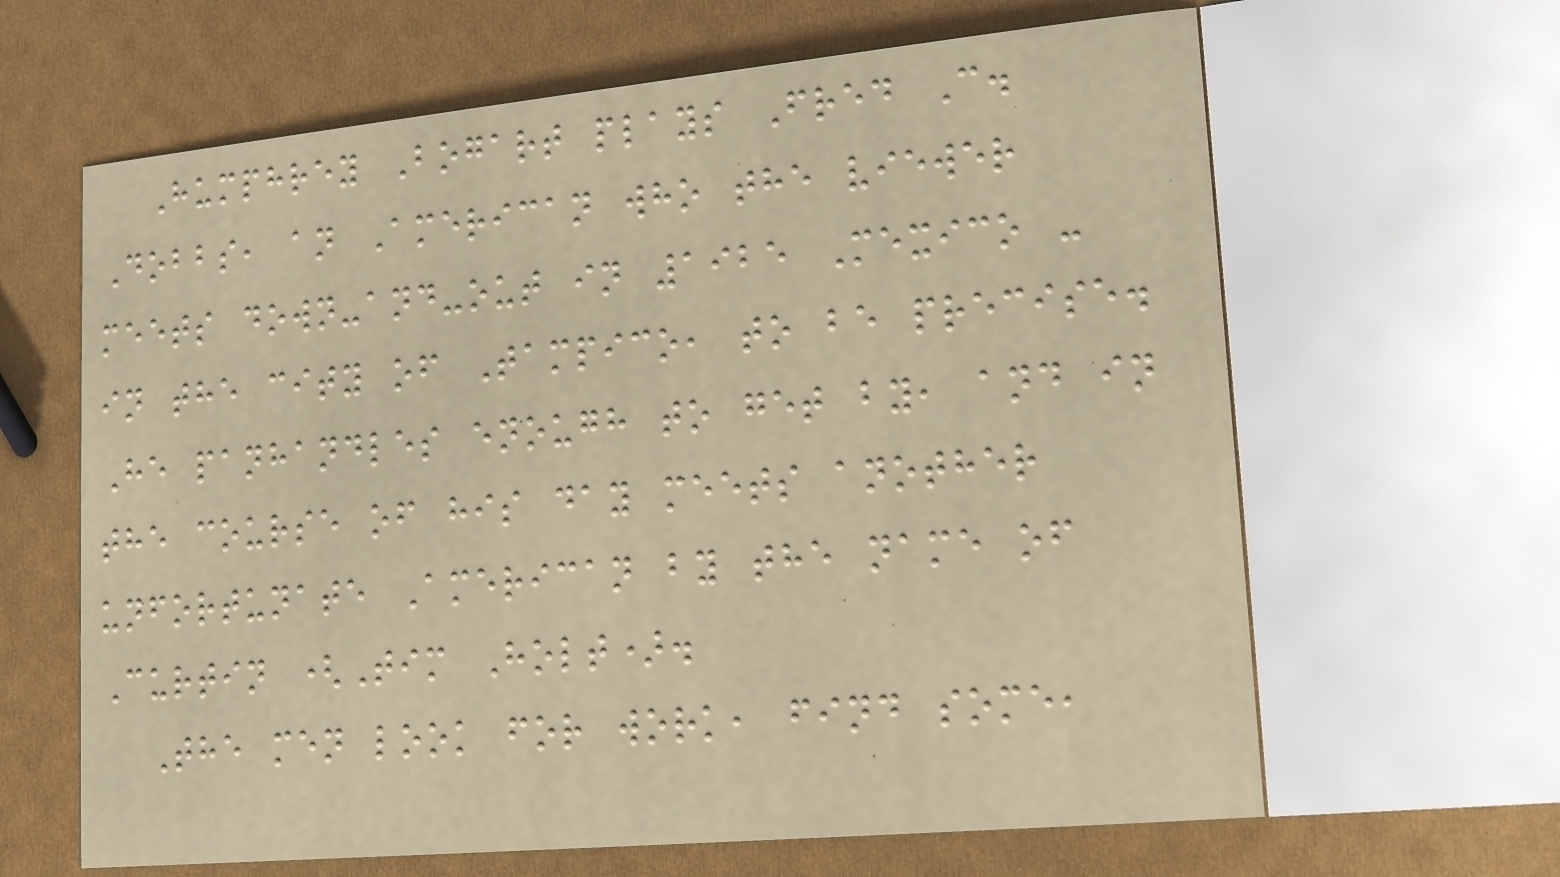Humphrey Bogart plays Fred C.
Dobbs, an American who the viewer
meets down-and-out in 1925 Mexico -
in the city of Tampico, to be precise.
He panhandles enough to get by, and in
the course of his day meets another
unfortunate American by the name of
Curtin (Tim Holt).
The men look for work, find some,
